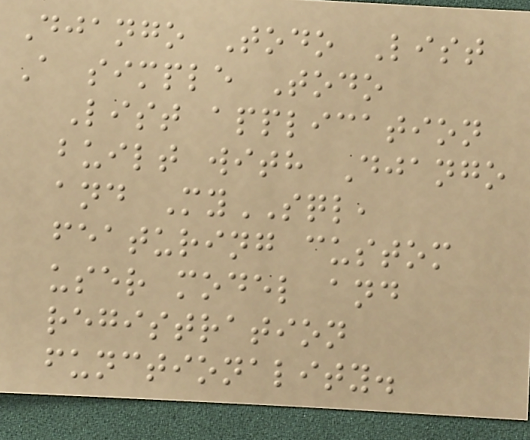Django Todo List
A simple Todo
List application
built with Django
and MySQL,
featuring custom
user model and
registration
functionality.
